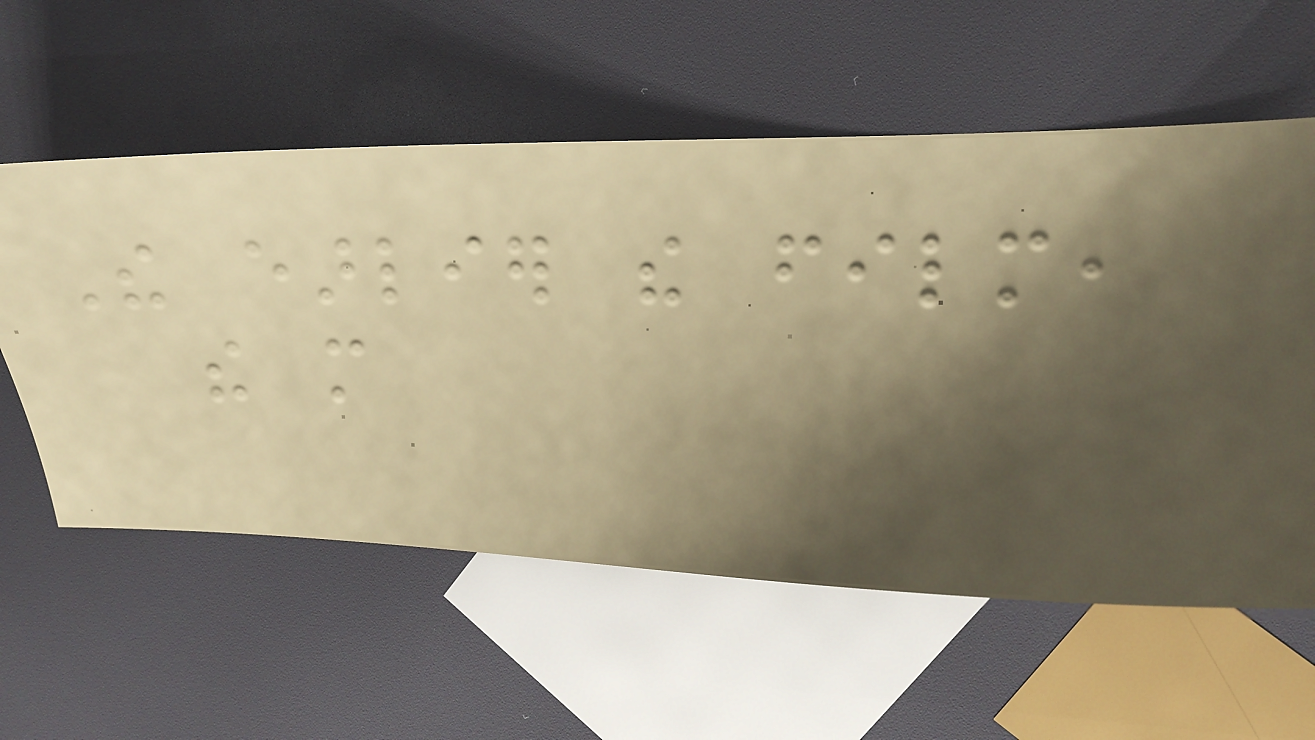The earlier the film,
the more
